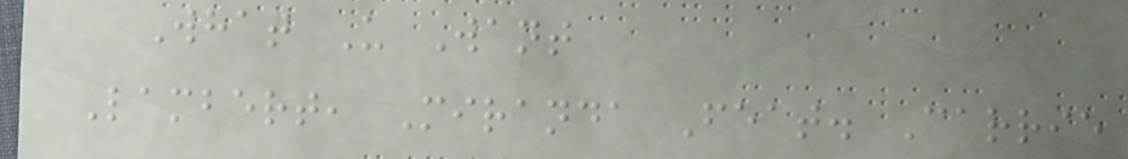What U Want
Lambert, Miranda Feat. Carrie
